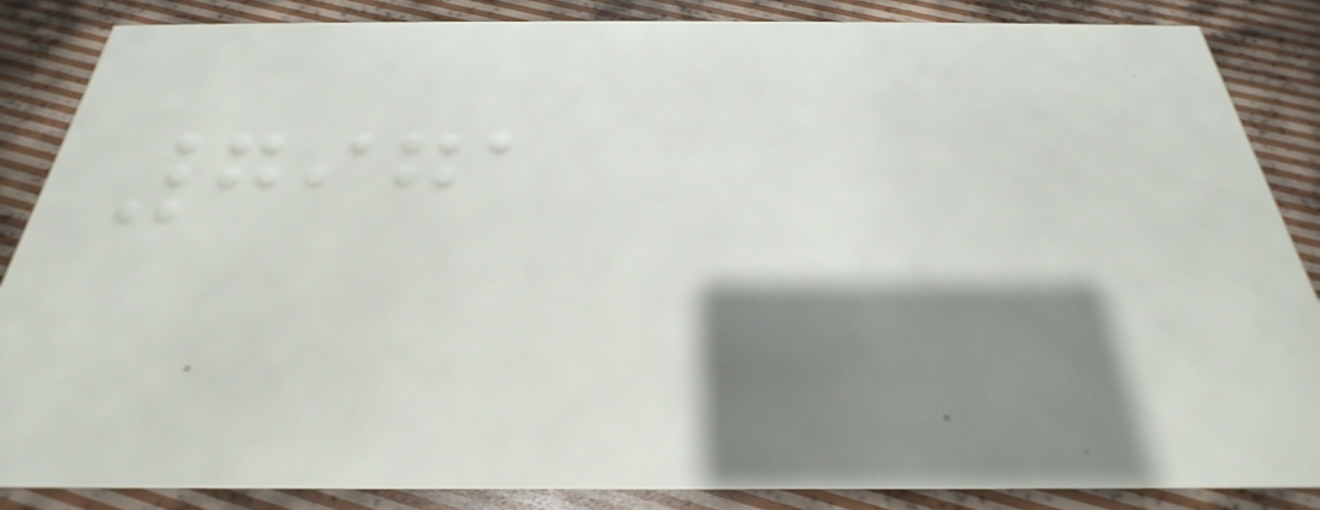7971
